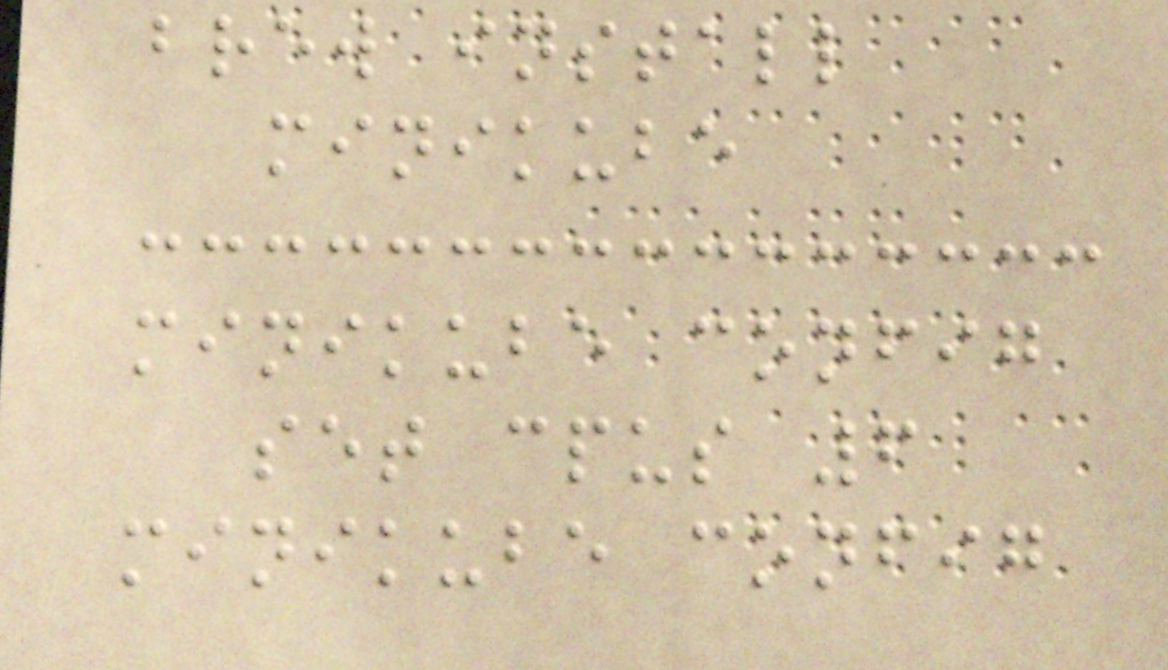brew install
minikube
minikube config
set cpus 6
minikube config
